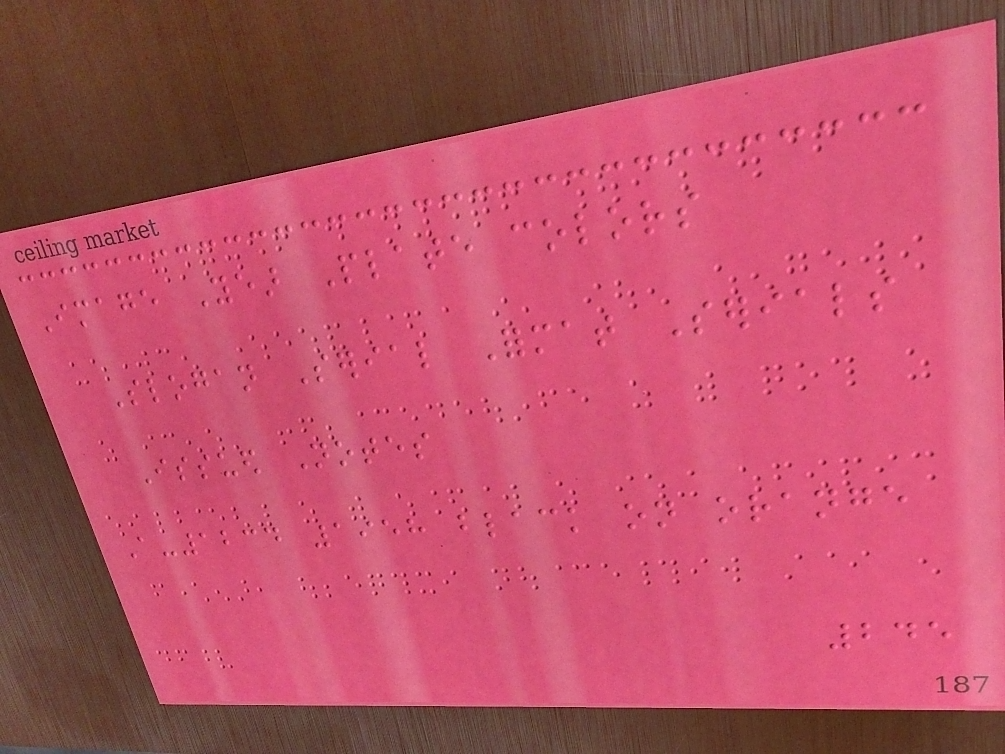Image Year Plate colors
Slogan Serial Format Serials
Issued Notes
A-1234 1958 black on orange
245
